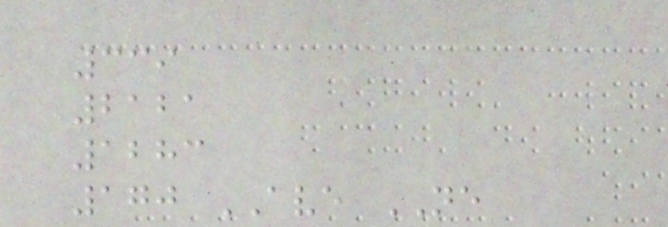339
2121
1283
170 AVE NE
